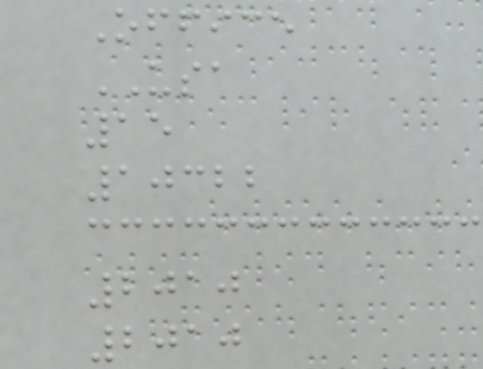Office
USA
15
10322
2010
2010
